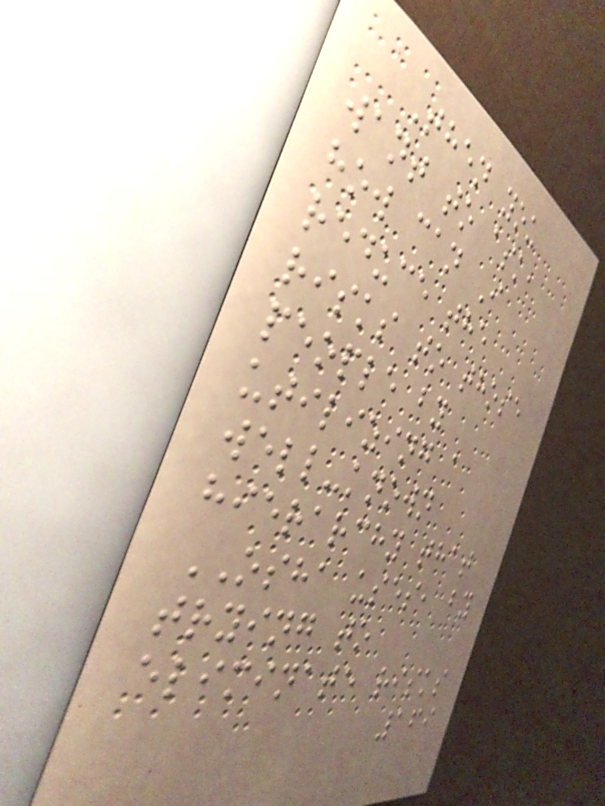Then you
want to ask,
how can I
reduce the
risks to those
people by
utilizing a
well-known
hierarchy that
OSHA uses, by
trying to
eliminate risks
169
